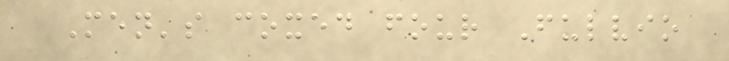Men's coxed four Fulvio
